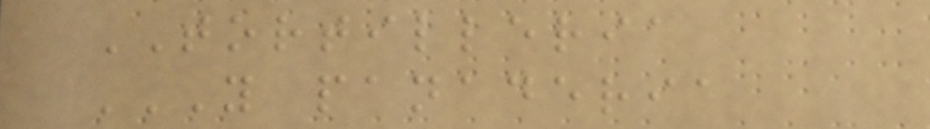TORTILLERIA
Y PANADERIA
